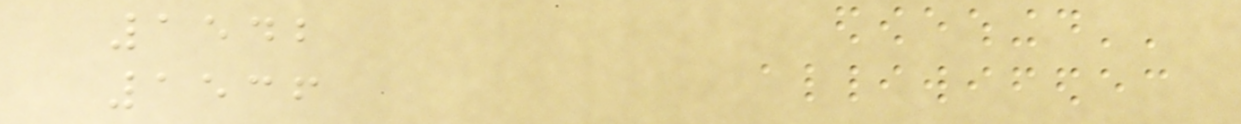1542
1536
